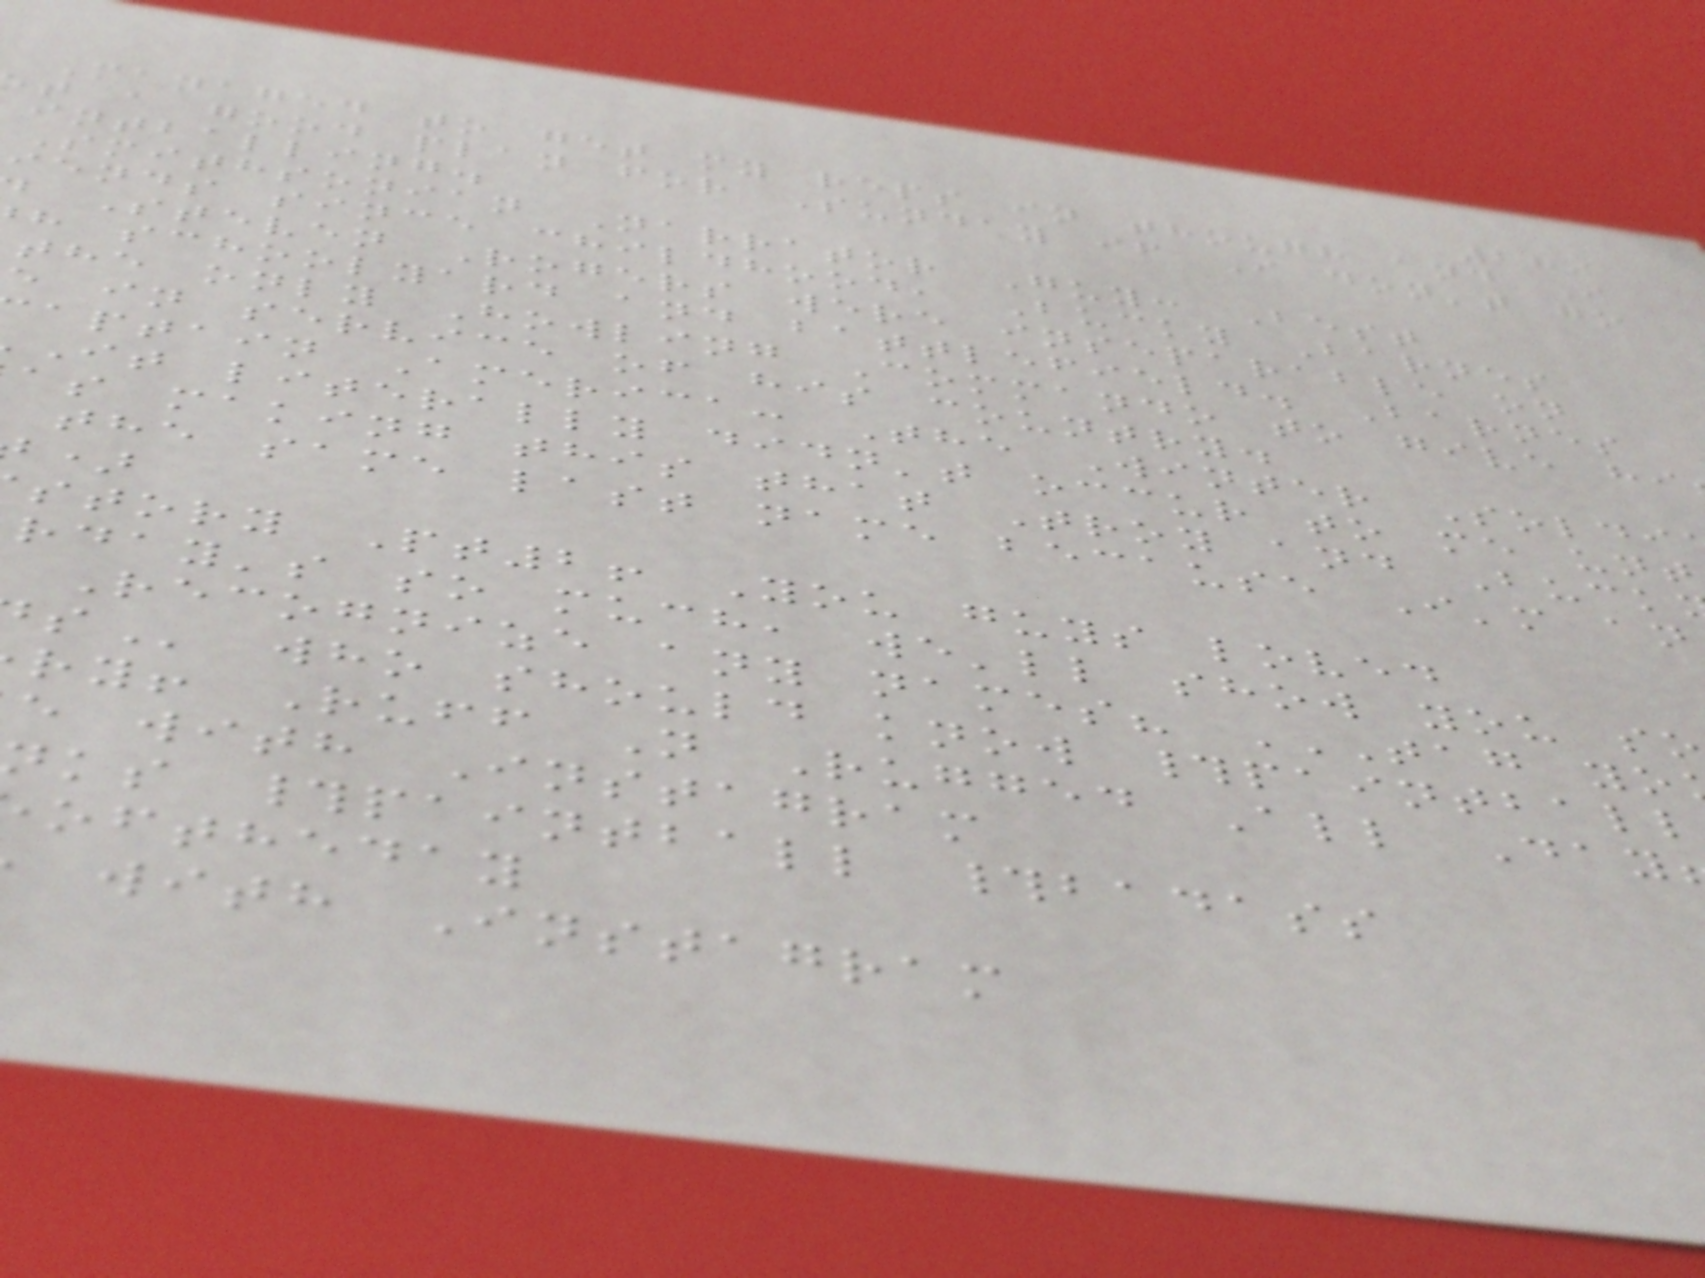289
Managed to get my reps in though and I
t a good plan for Sunday if I don't go
intballing.
Smithsonian Narrator Guy: Best
iends since childhood, Bucky Barnes
Steven Rogers were inseparable on
h schoolyard and battlefield. Barnes
the only Howling Commando to give hi
e in service of his country.
aptain America: The Winter Soldi
It literally didn't occur to me unt
as making this that Troy and Buck
the same last name because I'm an
story Pt2! You guys loved
rday's so much, we'll show you so
who should know #paintball
ry! Ruff N Rugged All Day
e with Instagram
ks #paintball #badass
oftheday
with Instagram
